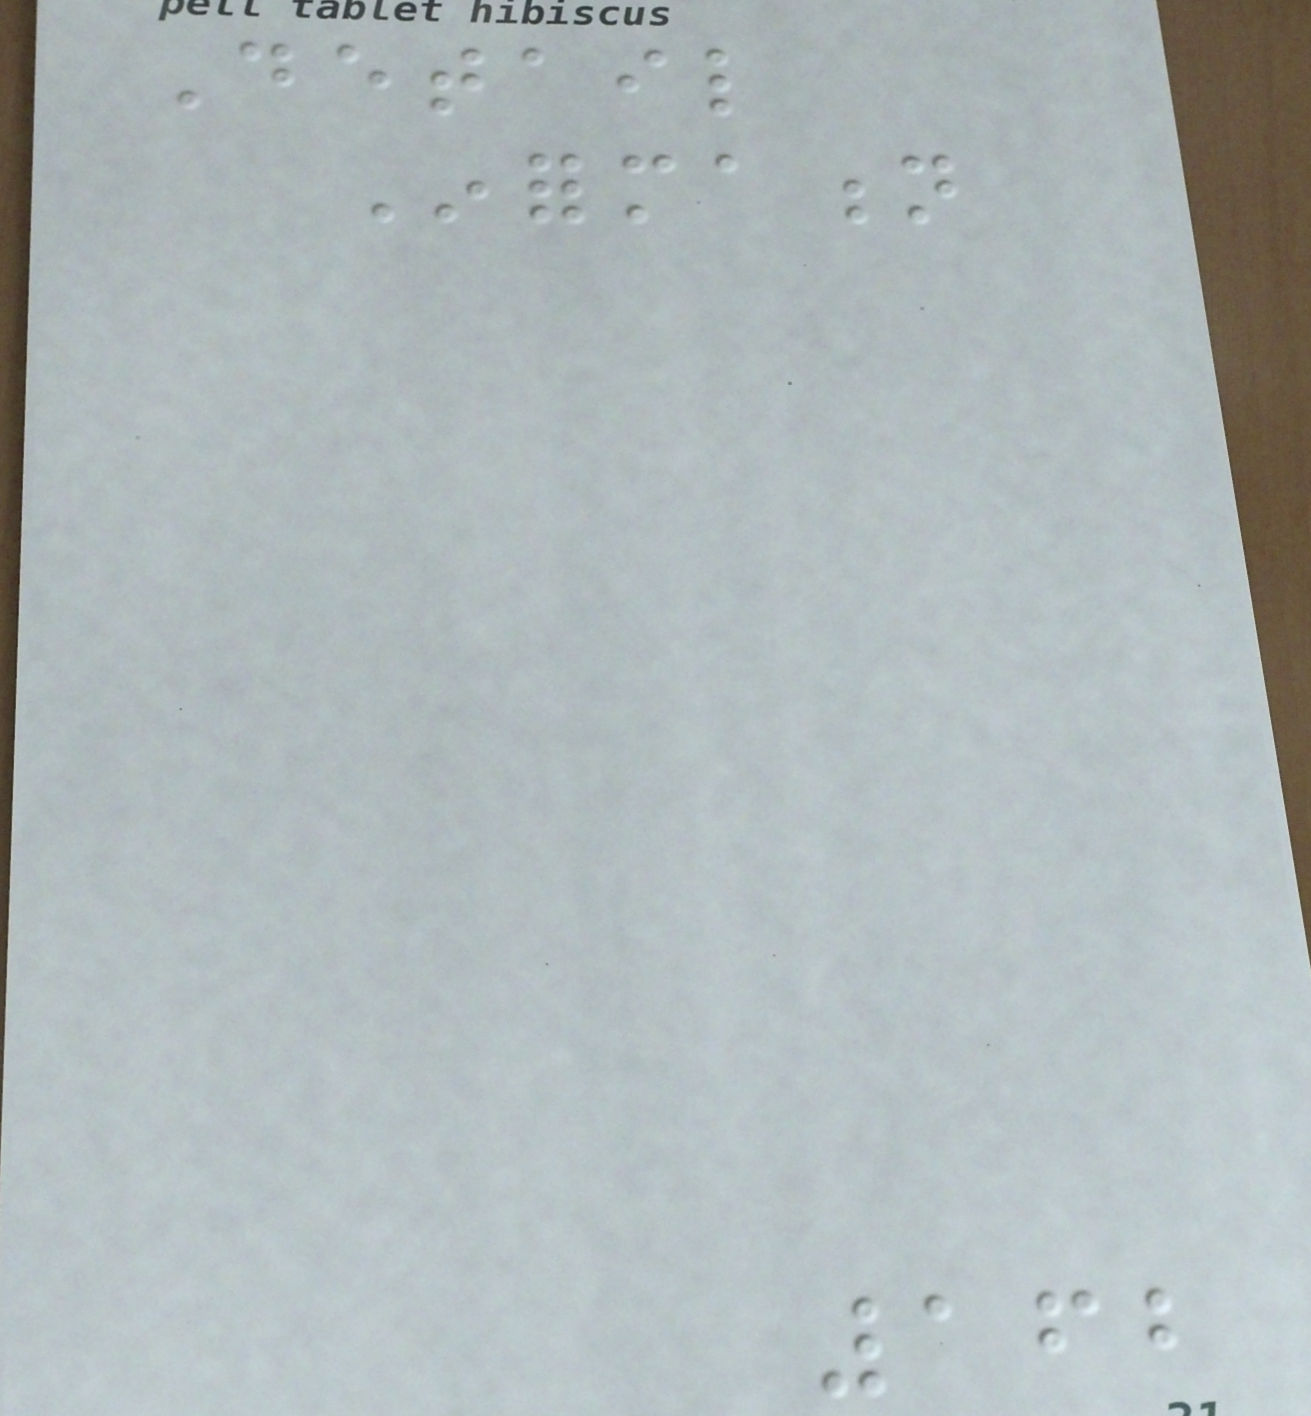Detail
Information
162
